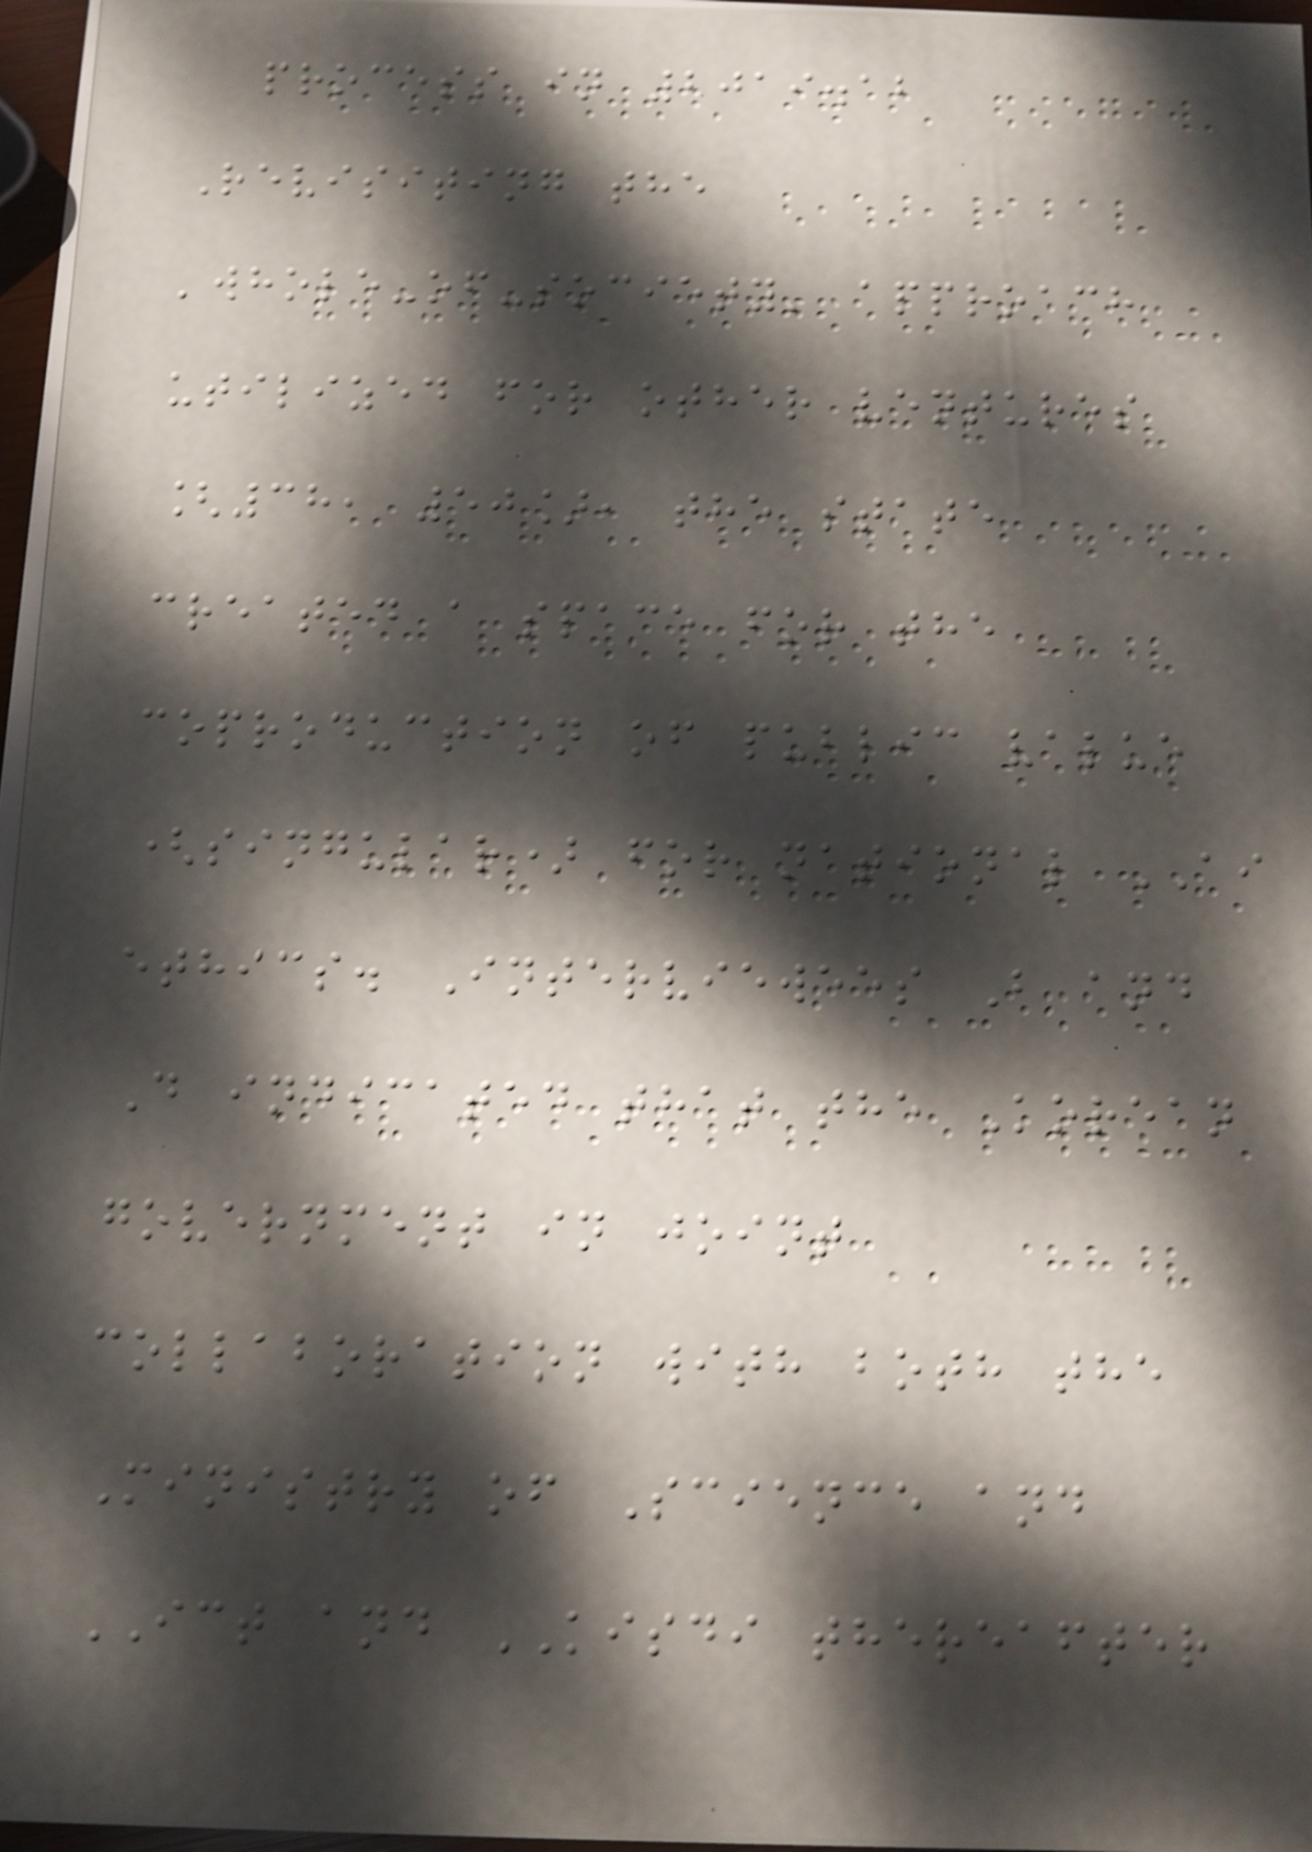process in 2019.12
Revisiting the
'whole-of-society' approach
utilized for other ventures
[38, 50], the state
created a space for the
coproduction of public value
(singular) for national AI
ethics. Interviewees B and
D indicated that the Korean
government in joint
collaboration with both the
Ministry of Science and
ICT and KISDI thereafter
